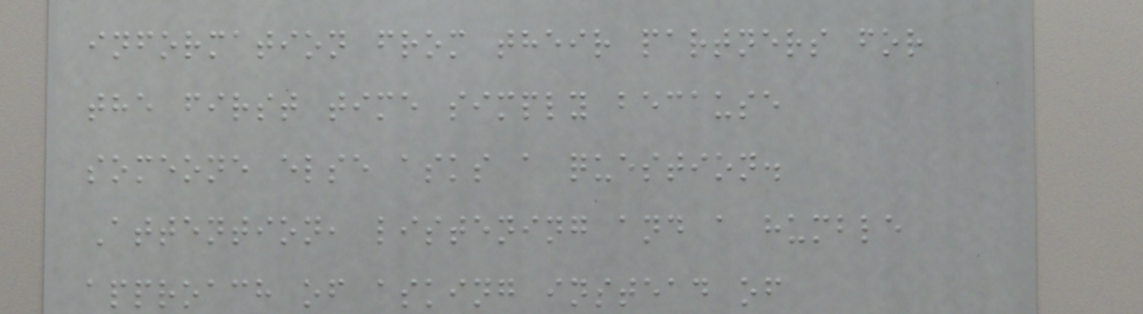information from their partners for
the first time simply because
someone else asks a question.
Attention, listening and a humble
approach of asking instead of
